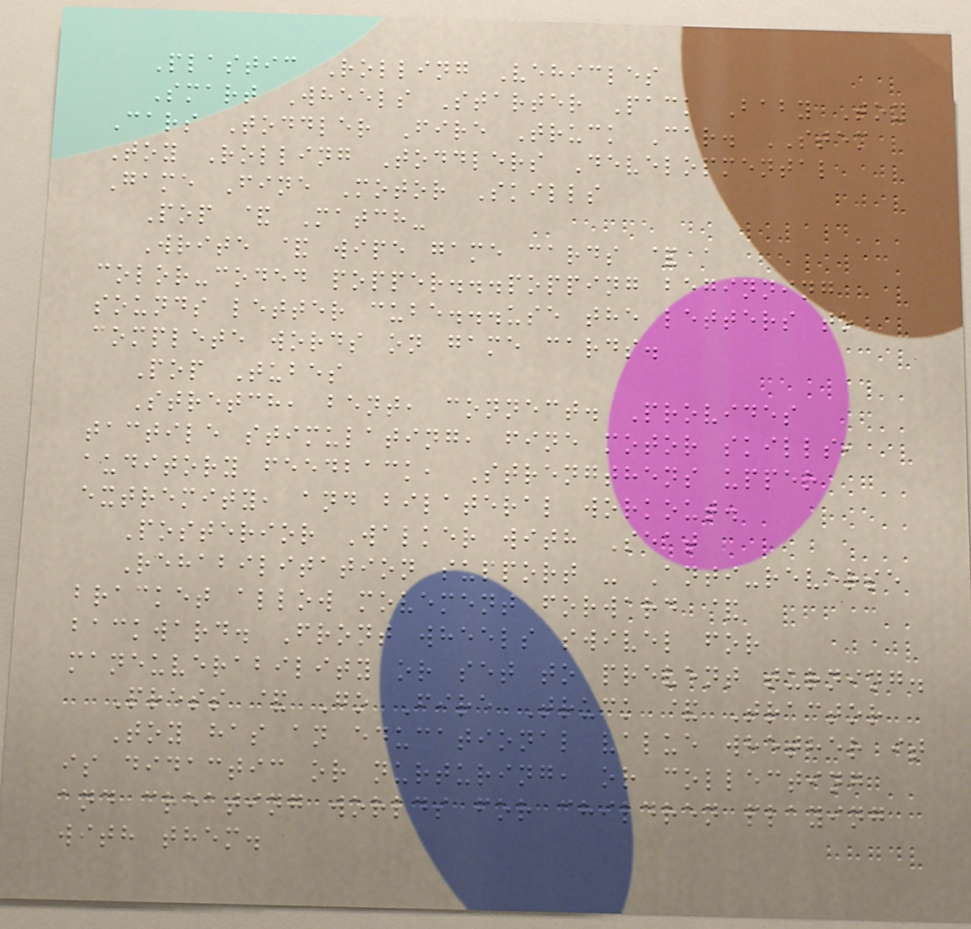Plastic Rolling Vehicles
Smart Wheels Starter Pack Baby Toy
Cars Toddler Fire Truck Car. STEM
Toy Rolling Toddlers Developmental
Game Fine Motor Skills
Pop & Match-
Write & wipe game cards & a
color-coded popper...popping beginning
sounds letter cube...use the letters to
complete words on game cards.
Pop Tubes
Stretch, bent, connect. Provides
tactile stimulating, fine motor skills,
auditory feedback, Strengthens upper
extremity, and bilateral workout.
Posterior Walker with Seat
Rehabilitation support - Anti-reverse
bracket allow movement forward &
backward. Front wheels swivel for
maneuverability or set to prevent turning.
Press & Go Fire Truck & Tractor
Toy has an educational value whether it
is didactic or nurturing, or collecting
and creating worlds for children playing
with them.
